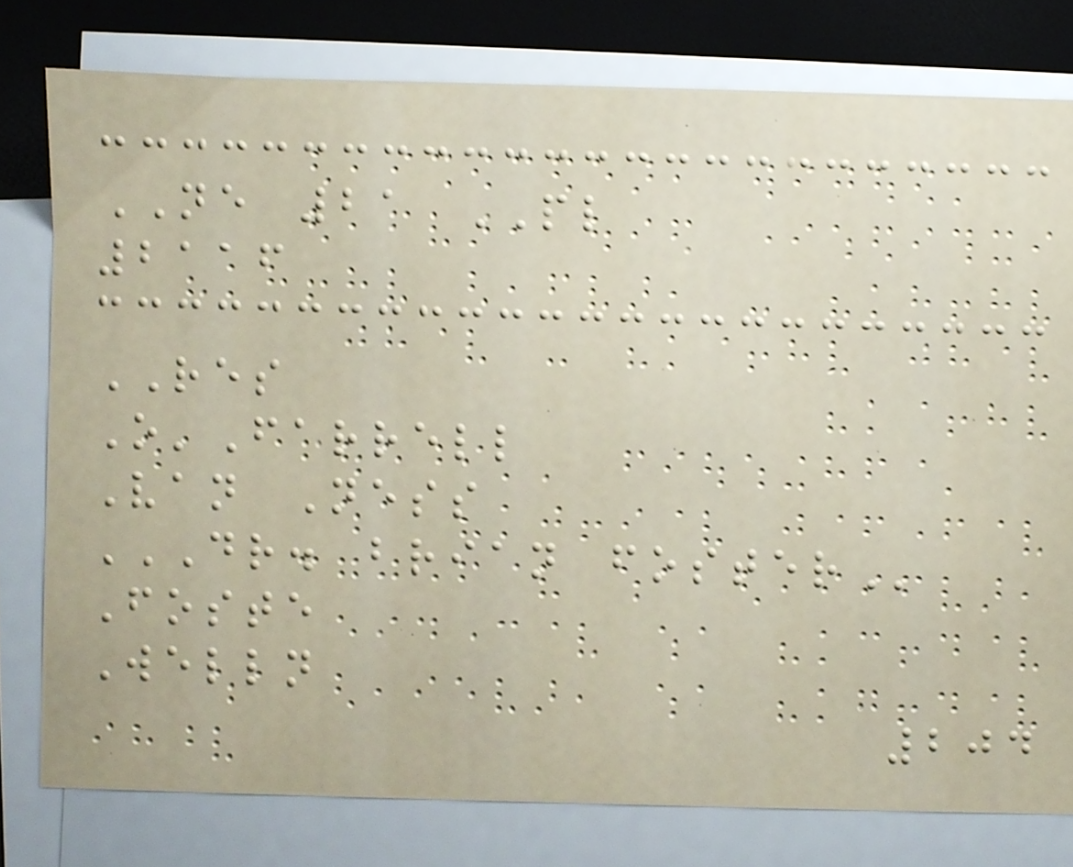NE 21 PL
2116
RES
O'Farrell
Van Ness
DR. BRIAN FOSTER
Foste
Welln
204
